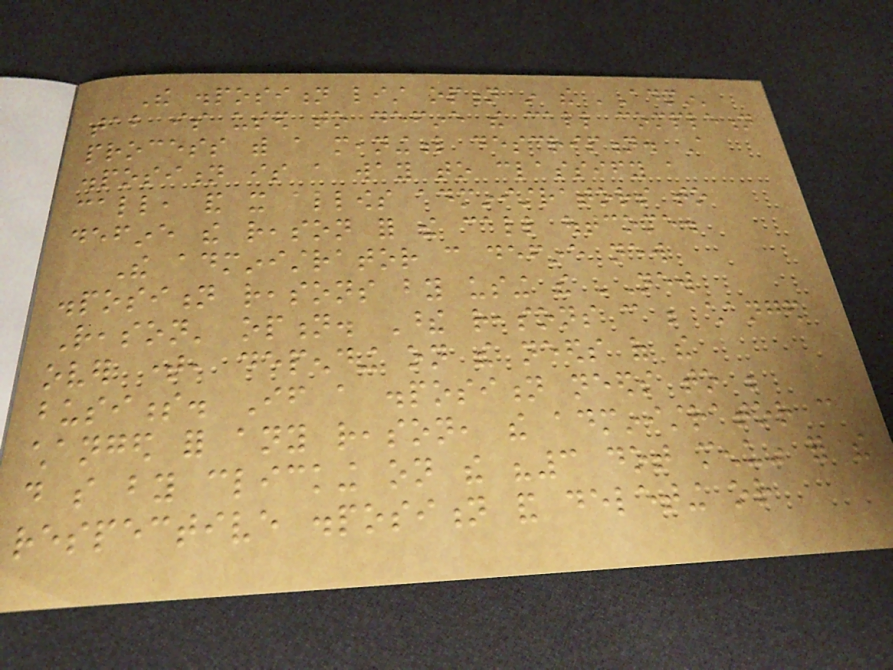The disposition list option in the 'Admin'
tab is used to define the call completion
process with a meaningful description. A
disposition is a way to classify a
call, and it allows administrators to
define the reason for the call outcome.
The administrator can define new
disposition reasons by using the 'New
Reason' option. These reasons can be changed
over time, depending on the needs of the
business. If a disposition needs to be
changed for any reason, the administrator can
do so by clicking on the "3 dot menu" for the
respective disposition and deleting or
